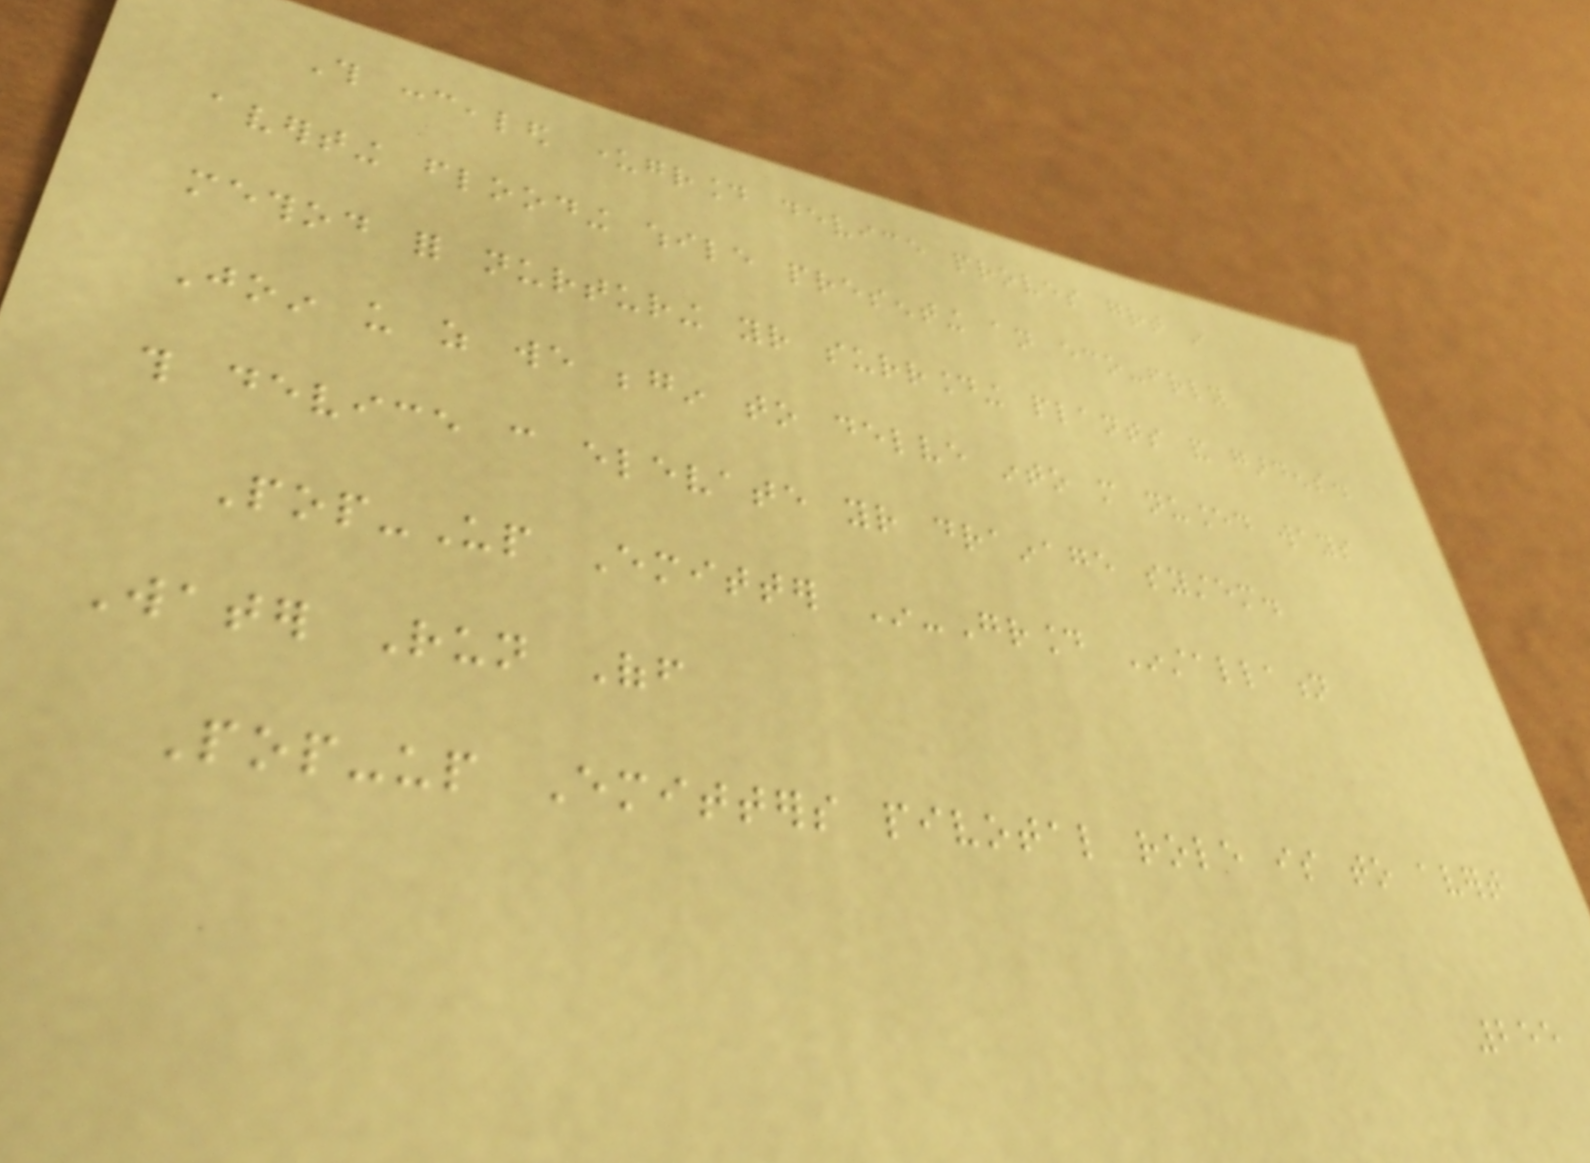This concealed underground device proves great in
averting flooding while presenting an eco-friendly
method for nurturing your surrounding plants and gardens.
Join us as we begin to delve into more nuanced ways
this device can elevate your drainage system.
Pop-Up Emitter In-Ground Installation
Water Run Off
Pop-up Emitters pivotal role is to avert
255
